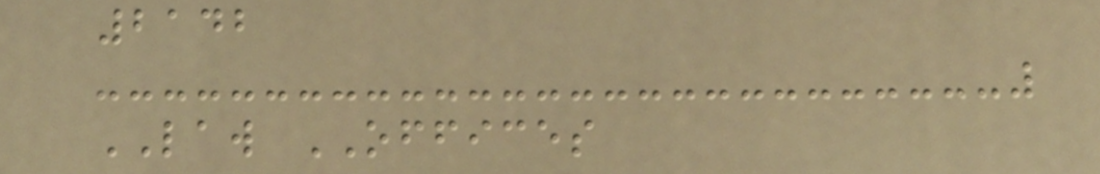2142
LAW OFFICES
